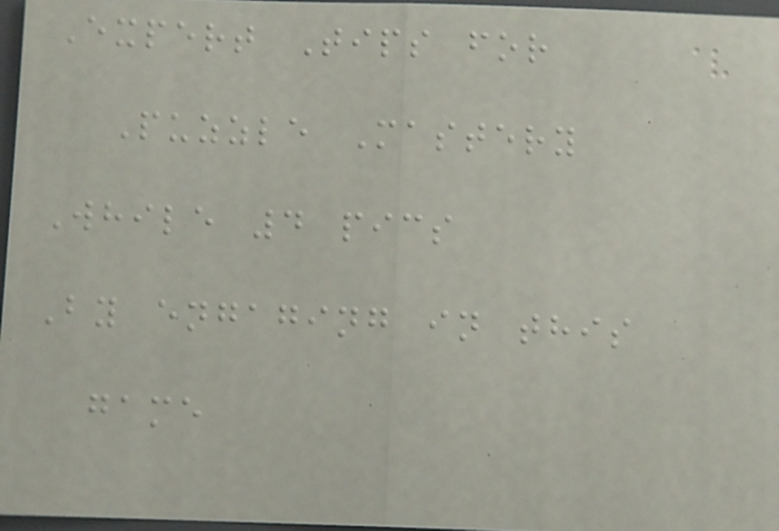Expert Tips for
Puzzle Mastery
While 4 pics
By engaging in this
game
